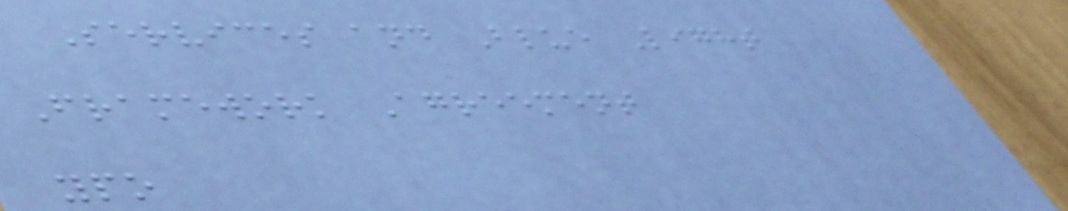Services and Blue Light
Framework Agreement
ypo
